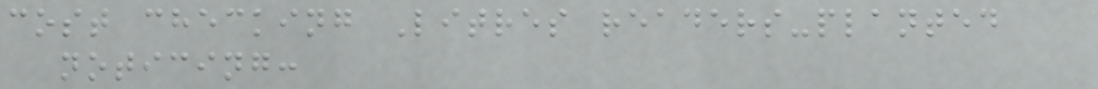cost checking Litres readers-planted
noticing:
